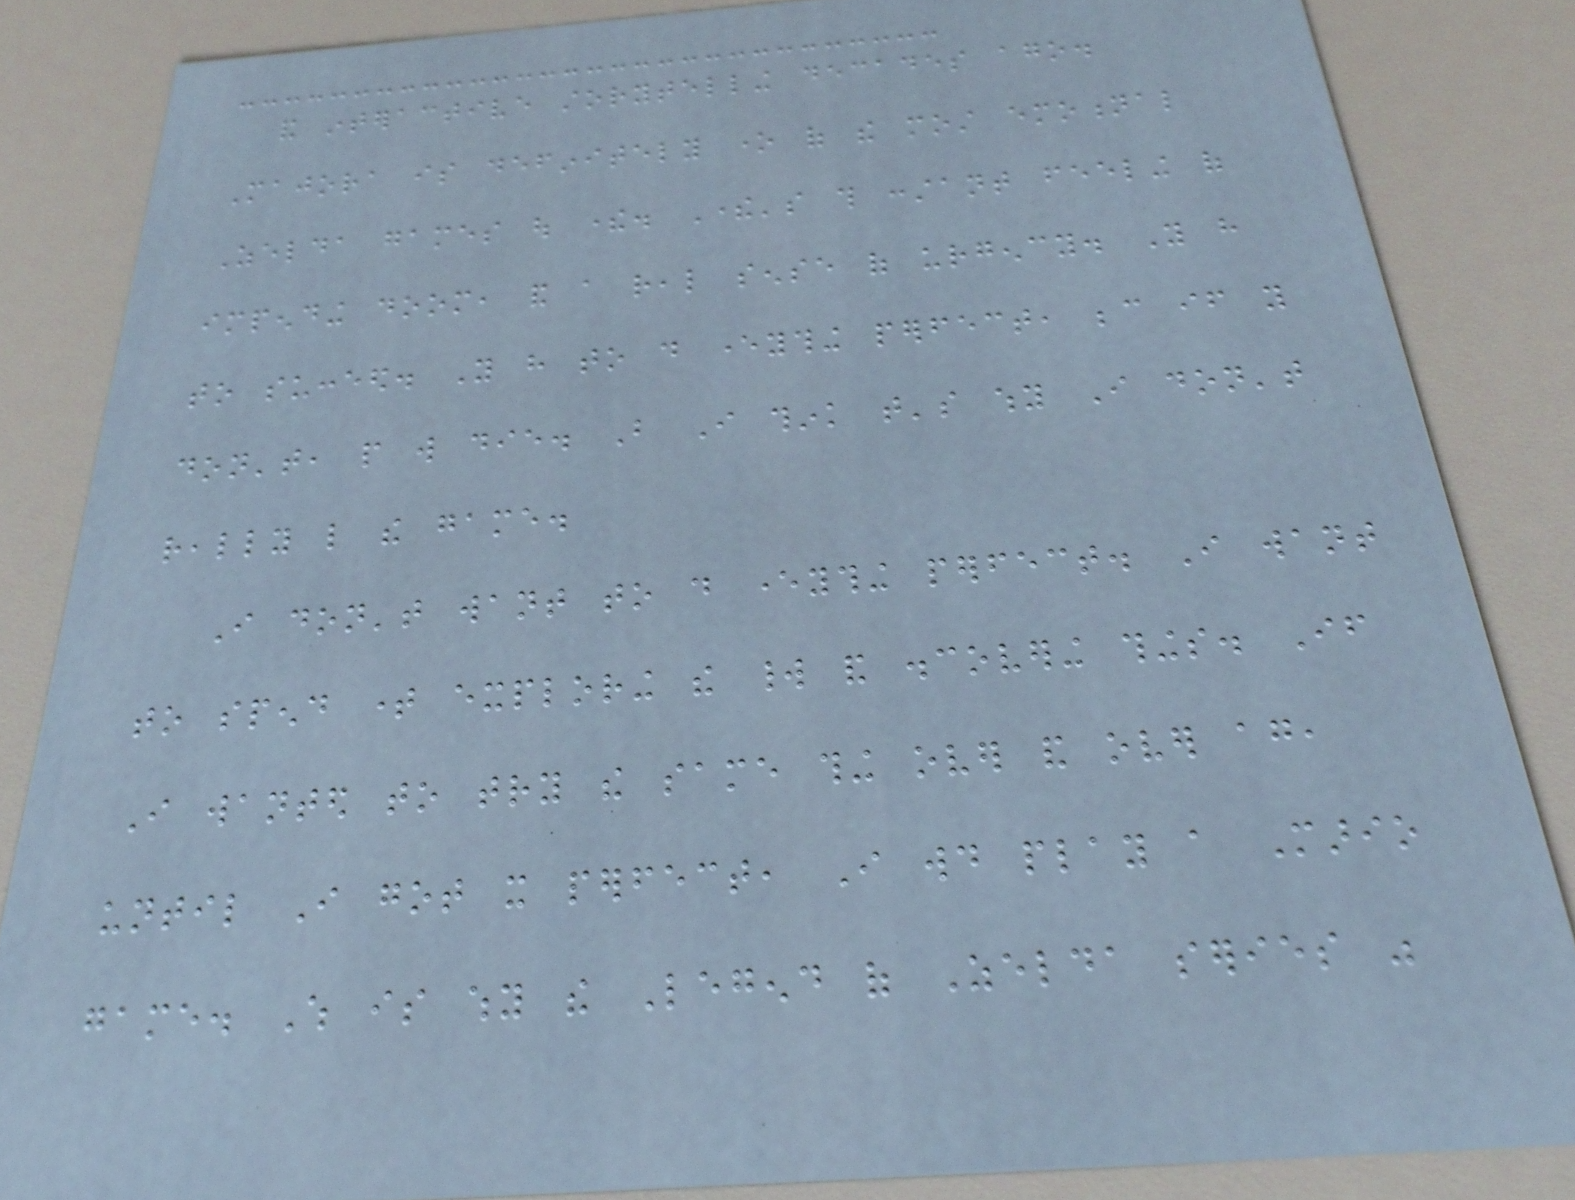and interactive storytelling decades ago.
Majora is definitely one of the most emotional
Zelda games out there. There's this constant feeling of
impending doom, and a real sense of urgency. You have
to succeed. You have to do everything perfect, because if you
don't, people will die. But I think that's why I don't
really like the game.
I don't want to do everything perfect. I want
to spend time exploring the world and discovering things. If
I wanted to try the same thing over and over again,
until I got it perfect, I would play a Mario
game. Which is why the Legend of Zelda series was
